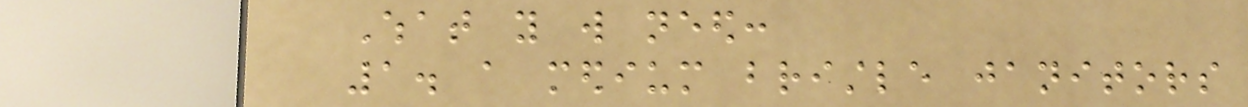What you will need:
1. a medium bristle janitors
